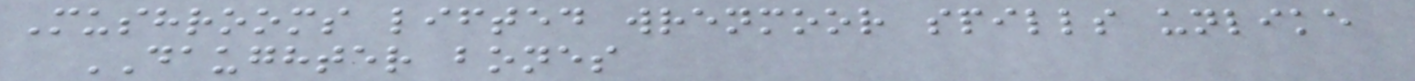Mushrooms lifted wrenmoor spills unlike
DAUGHTER bones
